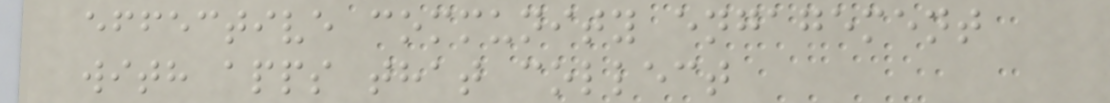effective community engagement
with apps that collect
